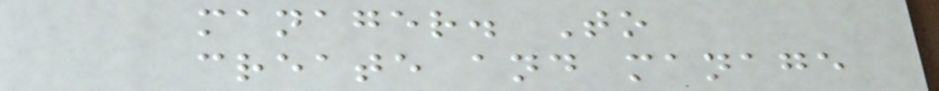manager. To
create and manage
